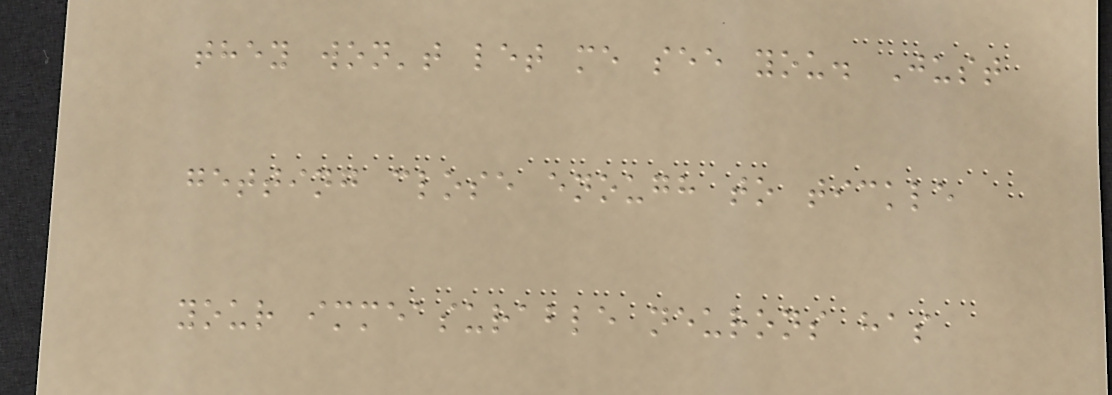they won't let me see you. Just
getting close enough to tickle
your immeasurable neurons has
